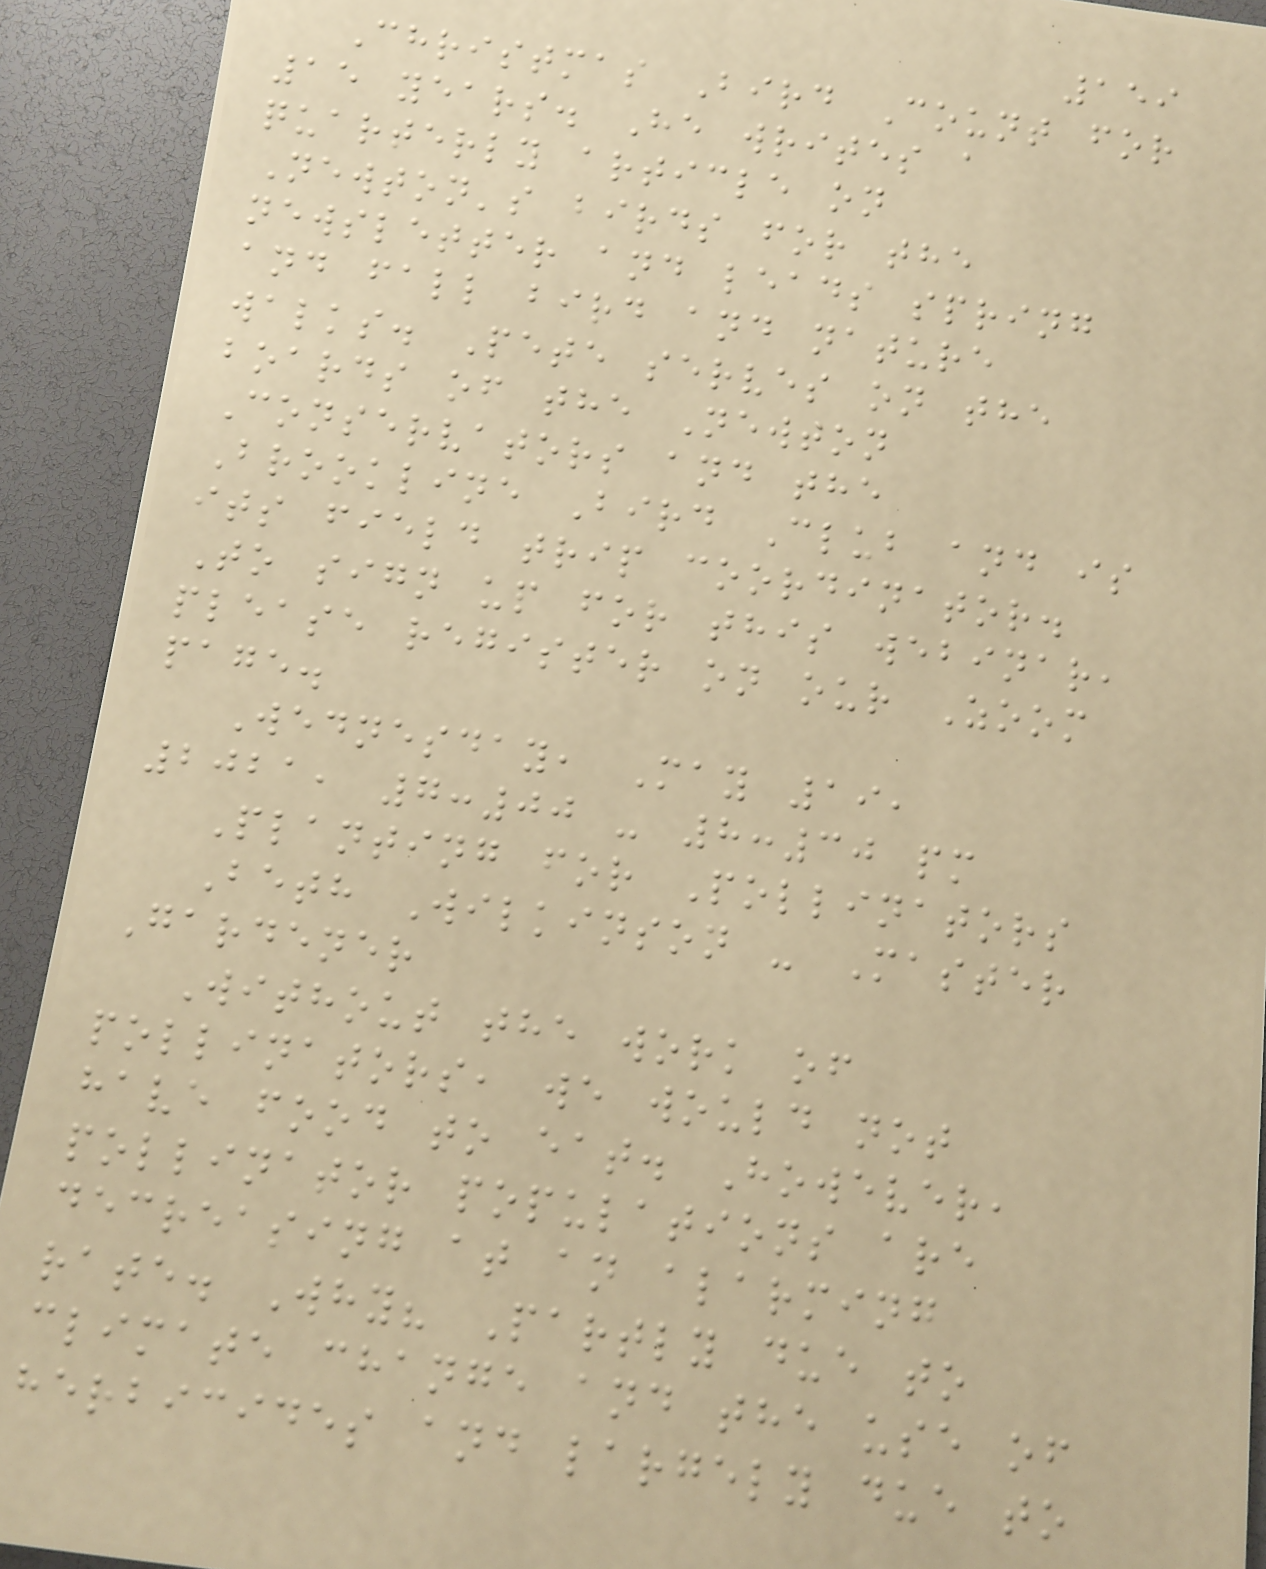159
Christmas Bird Count for
15 years. He writes a
quarterly article on
Newton's birds for the
newsletter and leads spring
and fall bird and nature
walks. Pete serves on the
boards of the Newton
Conservators and the
Brookline Bird Club and is
its field trip coordinator.
To sign up for this webinar,
please register on our Zoom
page.
Wednesday, May 19,
2021, 7:00 - 8:30 pm
Planting for Pollinators
Beth Wilkinson - Master
Gardener
Without the work of
pollinators, we would not
have food to eat. However,
pollinator populations are
decreasing at an alarming
rate. Why? Partly due to
climate change and the use of
herbicides and largely due to
